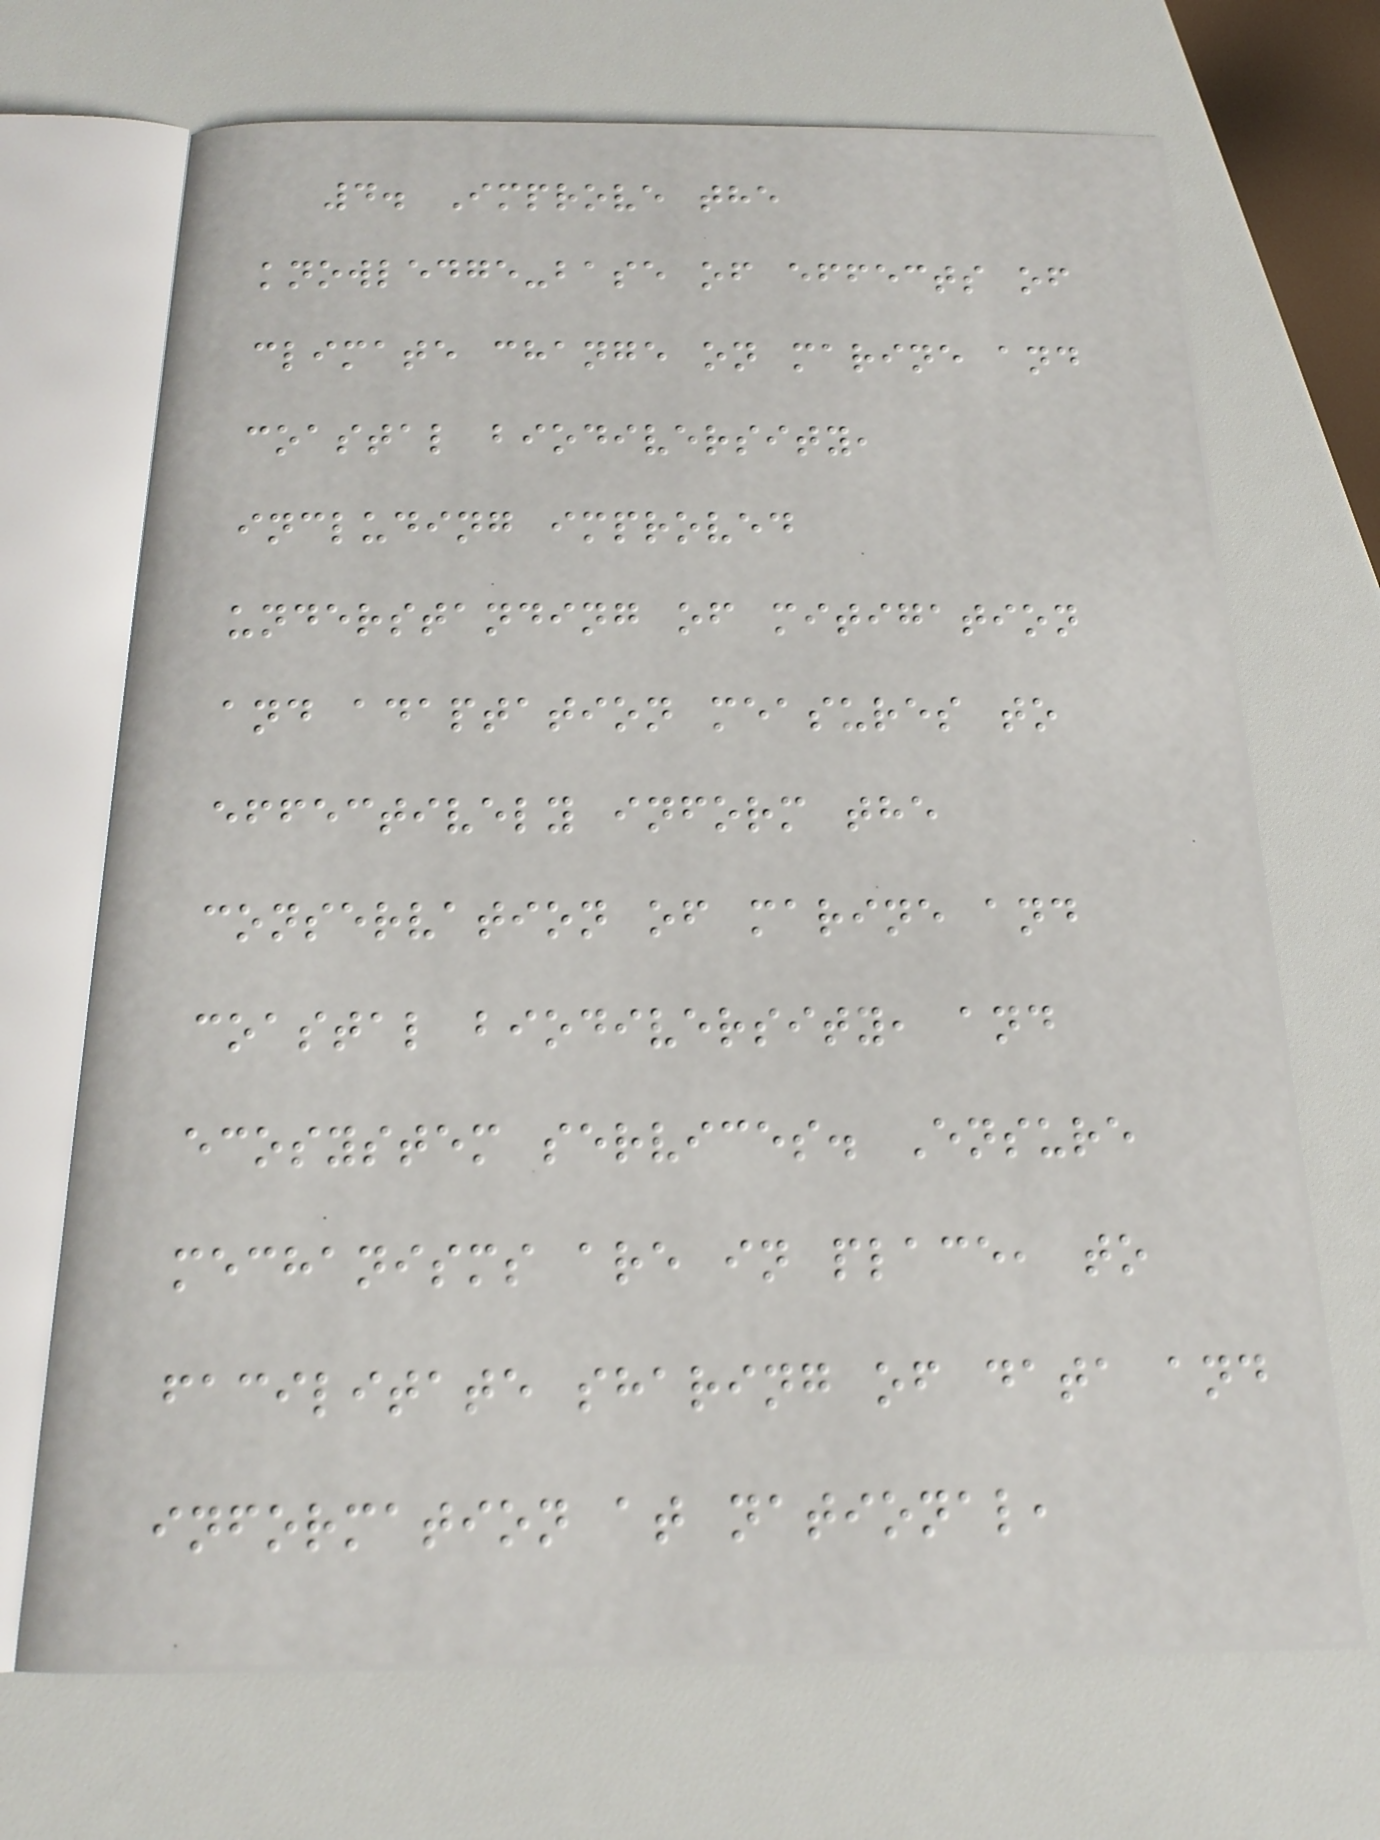4. Improve the
knowledge-base of effects of
climate change on marine and
coastal biodiversity,
including improved
understanding of mitigation
and adaptation measures to
effectively inform the
conservation of marine and
coastal biodiversity, and
ecosystem services. Ensure
mechanisms are in place, to
facilitate sharing of data and
information at national,
